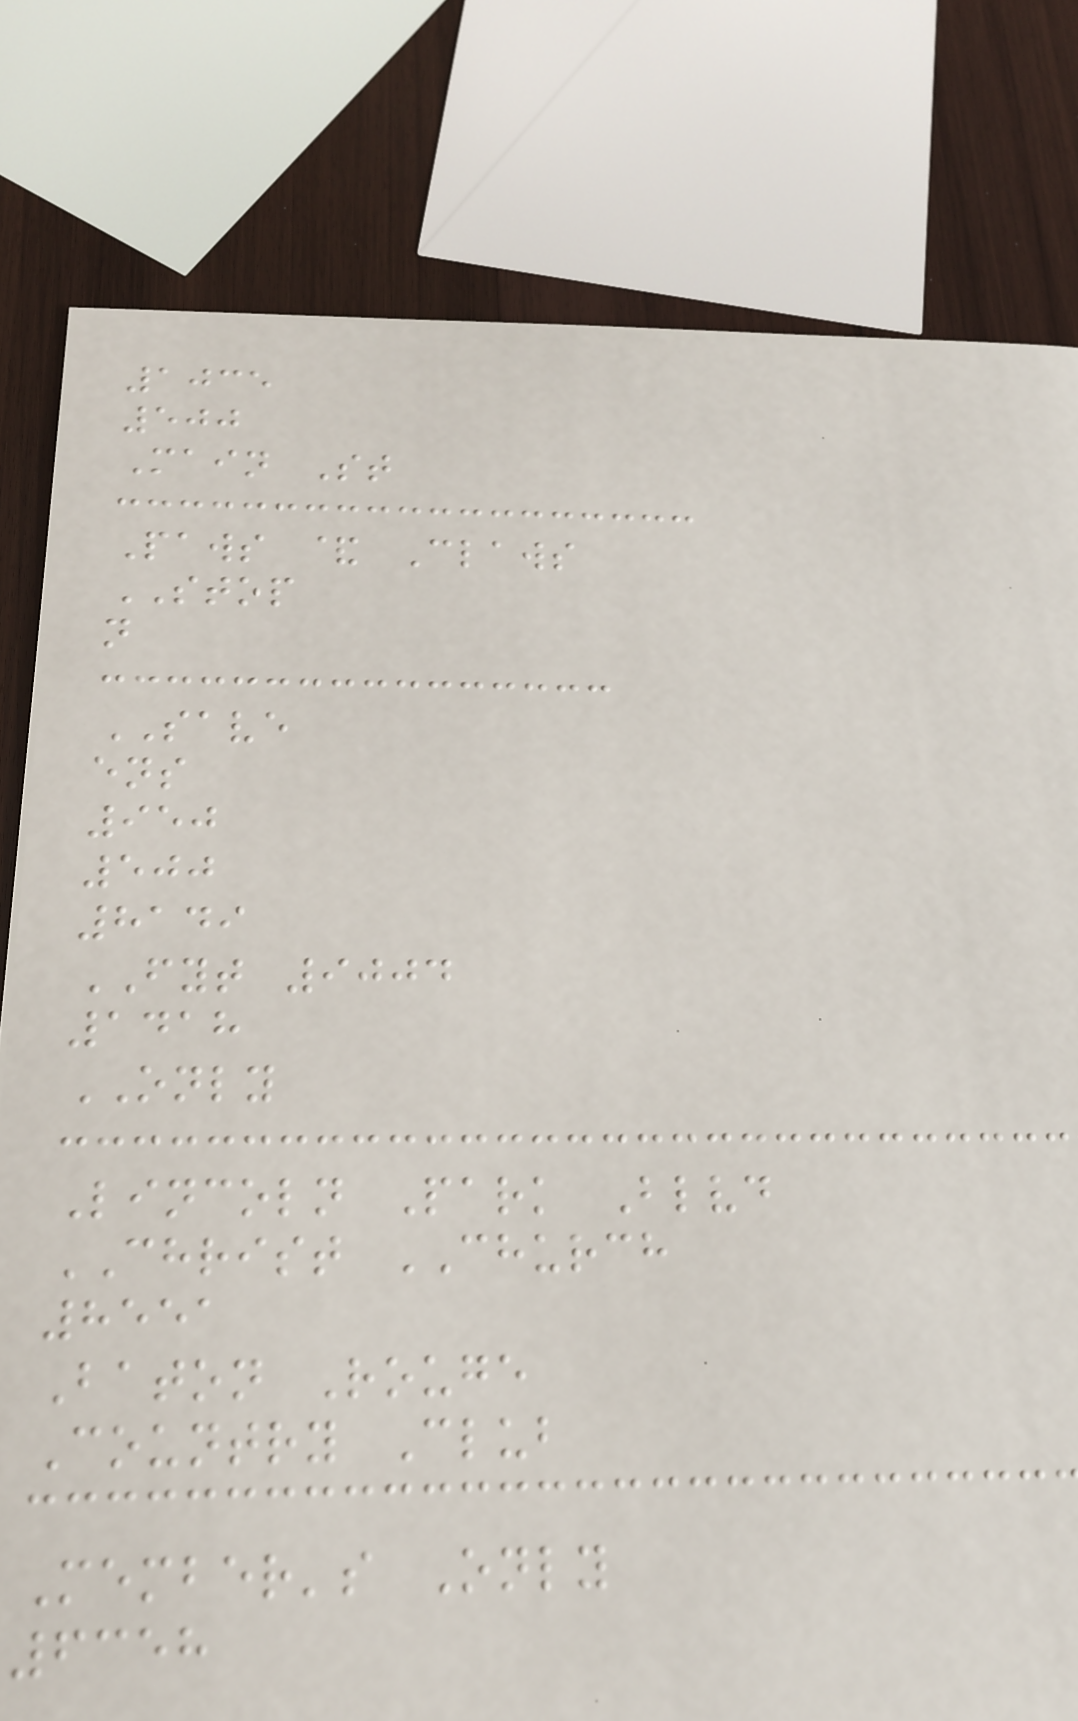1035
500
Main St
Paws & Claws
STOP
n
SAVE
ens
950
500
8149
FYT 9004
1418
ONLY
Lincoln Park Blvd
CHRIST CHURCH
8551
Baton Rouge
Country Club
Member's Only
6358
